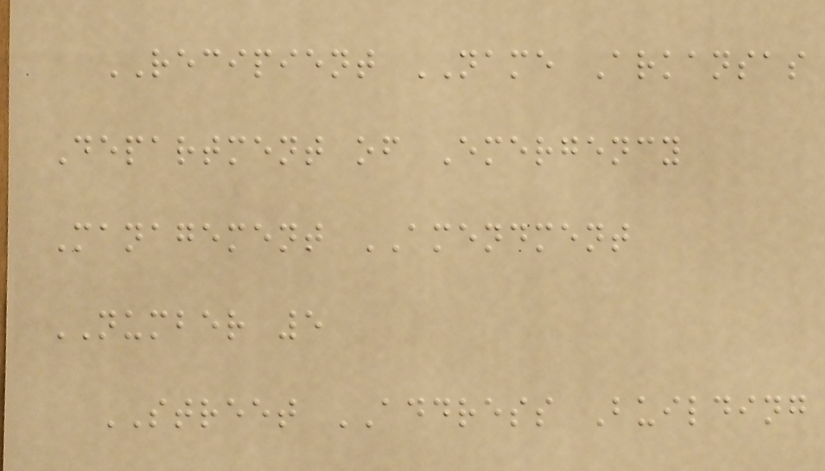RECIPIENT NAME Arkansas
Department of Emergency
Management AMENDMENT
NUMBER 5
STREET ADDRESS Building
